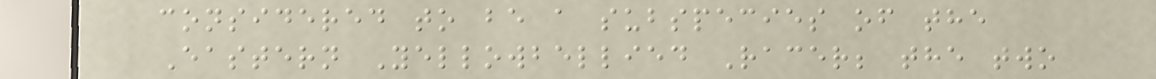considered to be a subspecies of the
Eastern Yellowbellied Racer; the two
